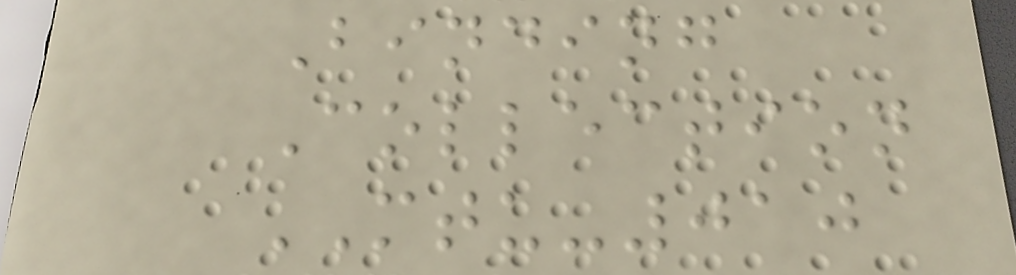Binding
Collection
MTU-010
